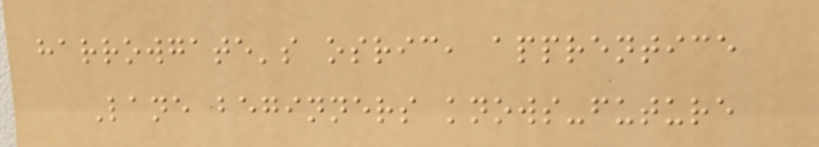harrowgate's osric, apprentice
Lane beginners knows-future
